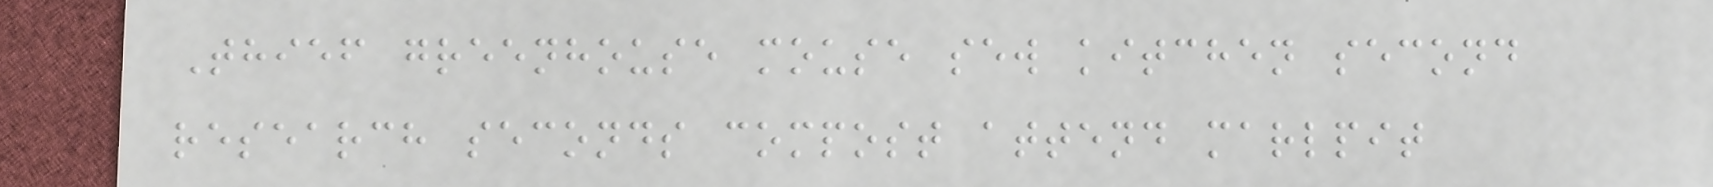Thief greenhouse mouse sew kitchen second
research seconds compost attend marlpit
